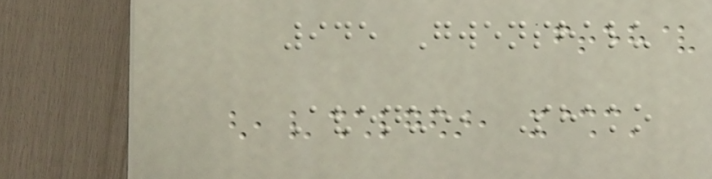945 Gwenshalu
Avenue, Shako
